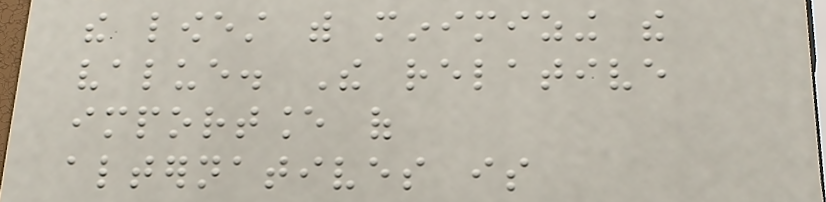the lowest with minimizing the
value. The relative
importance of
alternatives is
